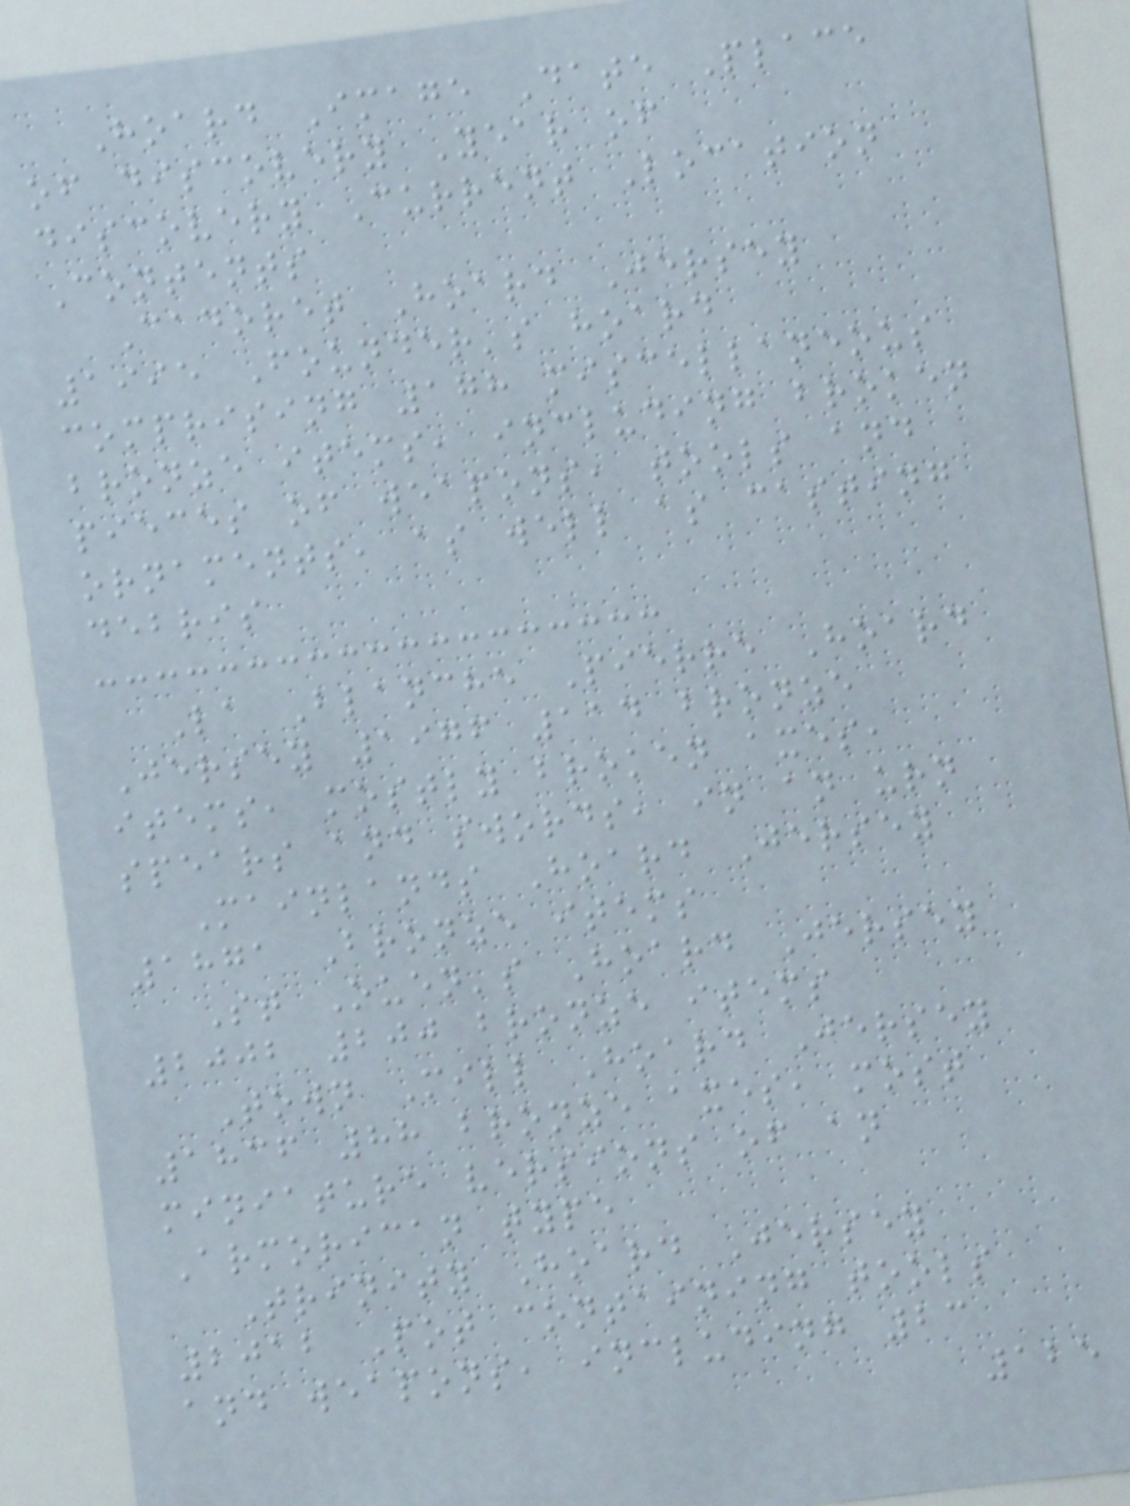Hoard Image Date Place
of discovery Year of
discovery Current Location
Contents
Cadoret Hoard Jersey
1995 Founder's hoard
comprising 178 miscellaneous
bronze items, including broken
pieces of weapons, tools and
ornaments, as well as casting
debris
La Blanche Pierre Hoard
Jersey 1976 114 bronze
items, mostly broken axes,
spears and swords, in an urn
Mainlands Hoard Jersey
1871 Bronze items
St Ouen's Hoard Jersey
2002 200 bronze items
Town Mill Hoard Jersey
1836 88 bronze axes, most
miniature versions of an
Armorican type
Trinity Hoard Jersey
2012 Pot containing tools
and weapons, including 23
125
